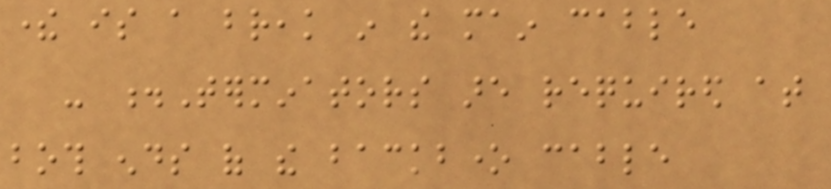there is a break in the main cable
- .Terminators are required at
both ends of the backbone cable
